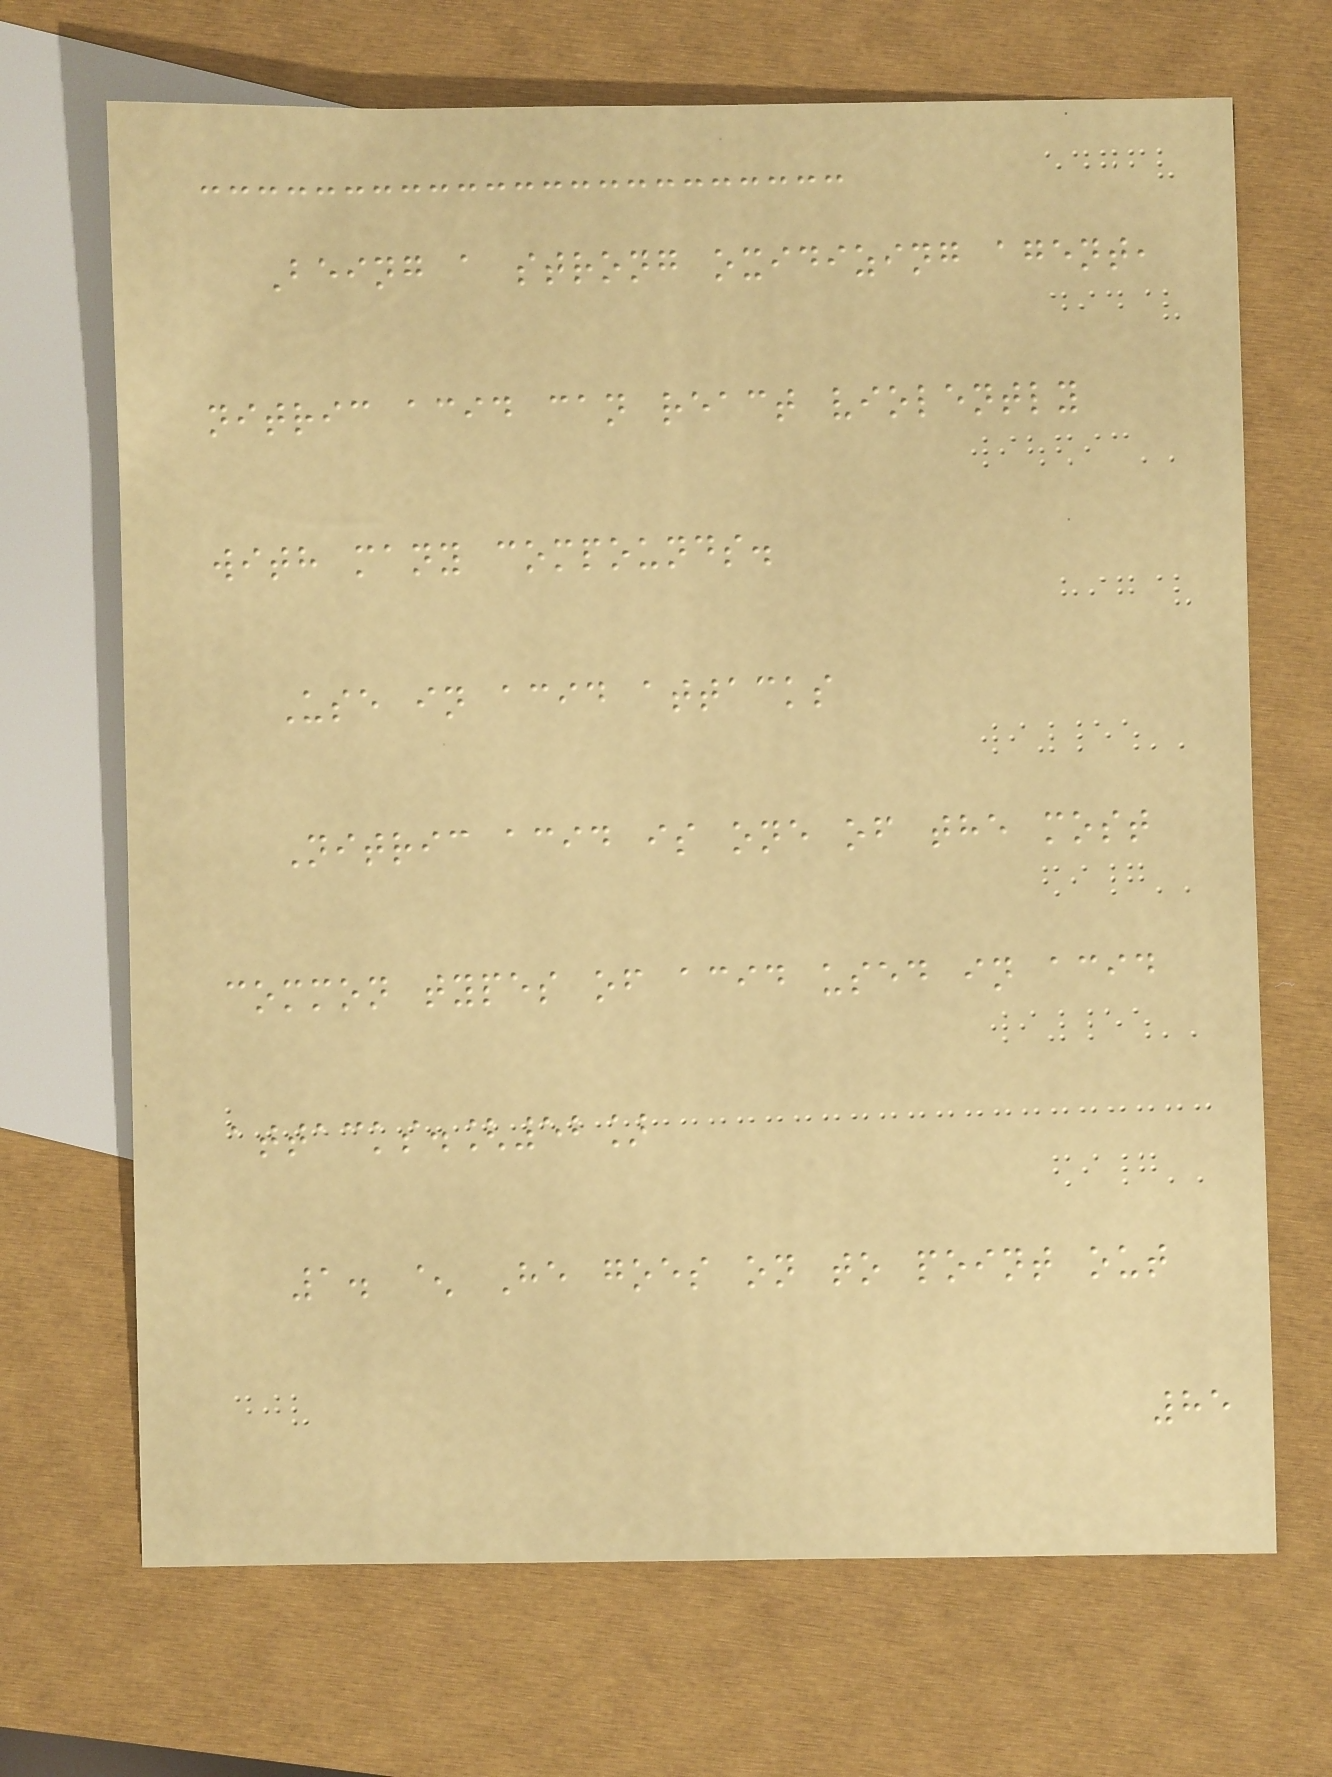Being a strong oxidizing agent,
nitric acid can react violently
with many compounds.
Use in acid attacks
Nitric acid is one of the most
common types of acid used in acid
attacks.[52]
1. ^ He goes on to point out
85
